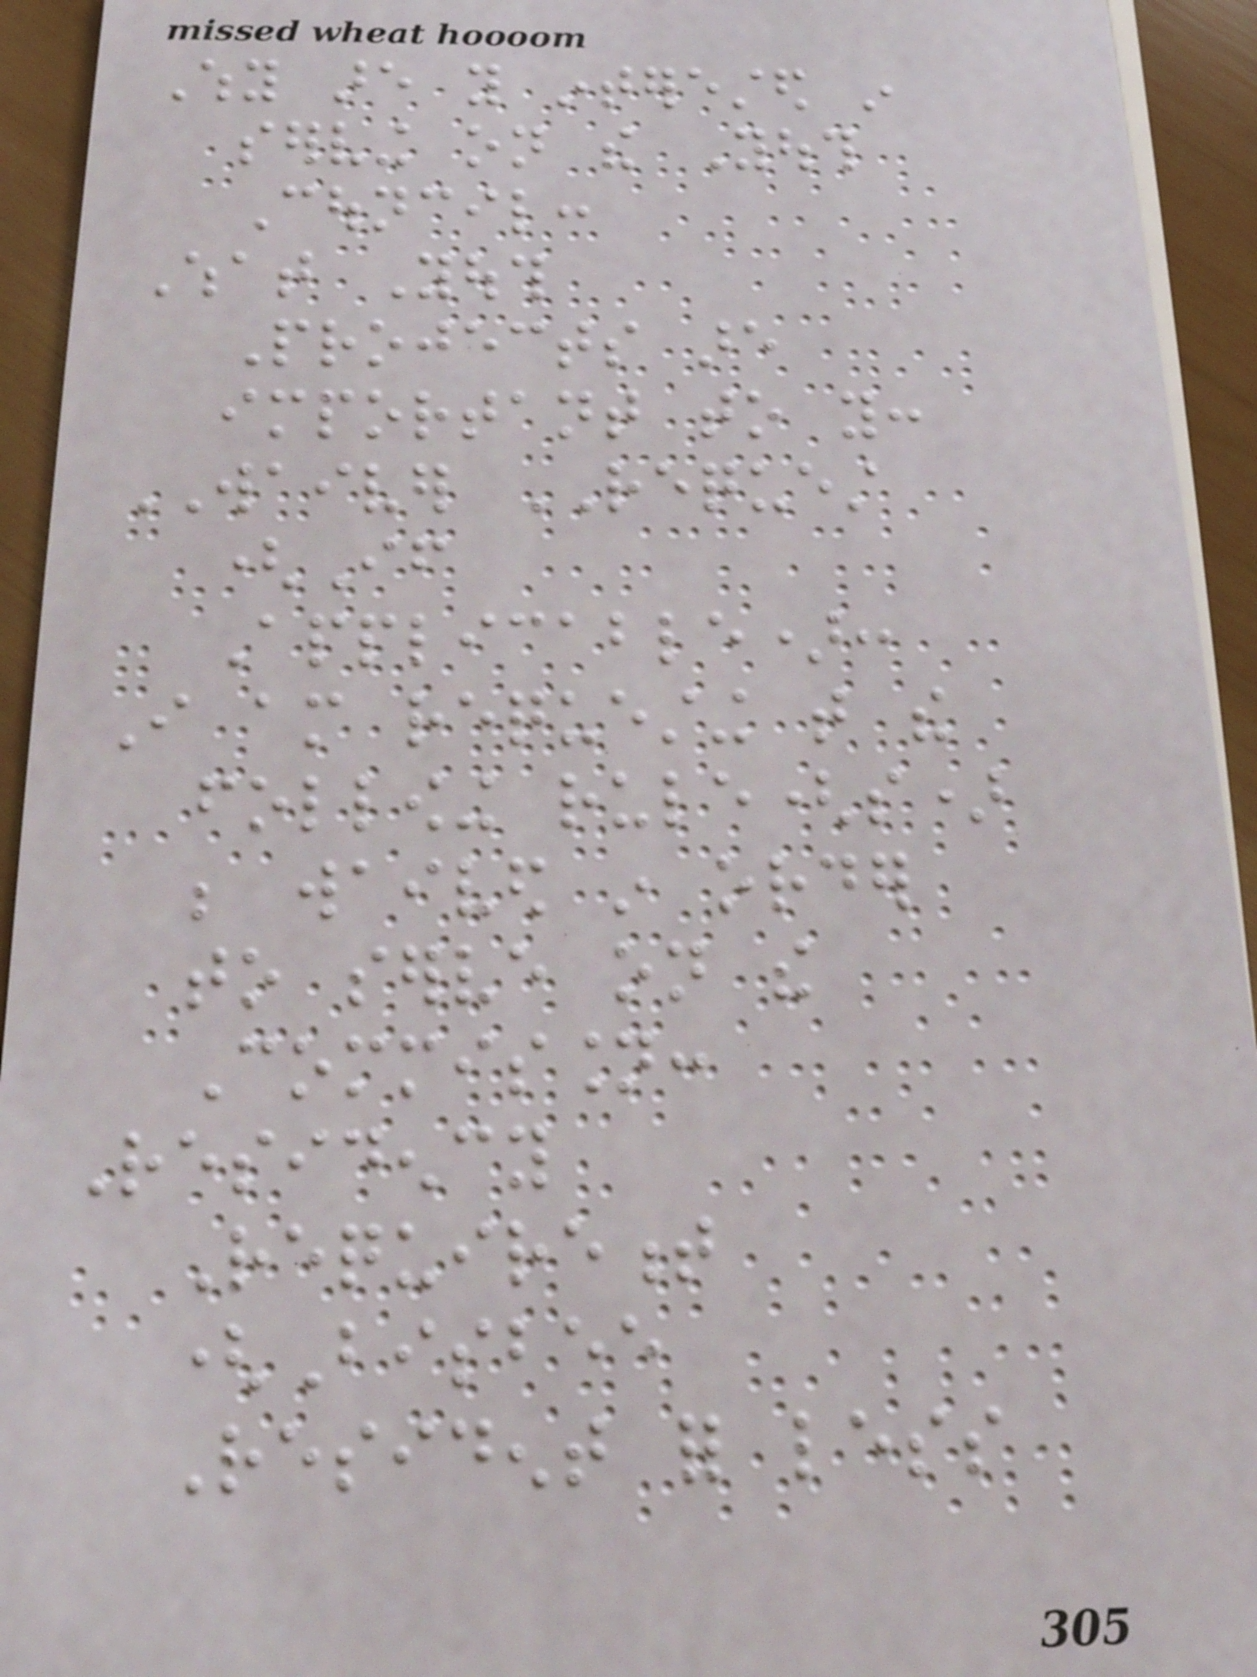Why are you interested in
serving on the Youth
Council:
What Youth
Projects are
important to you:
WAIVER REQUEST
(If
Applicable):
I am requesting that the
following rule(s)
be waived in order
to serve on the
Commission:
Residency
Requirement
(Bisbee
Resident for less
